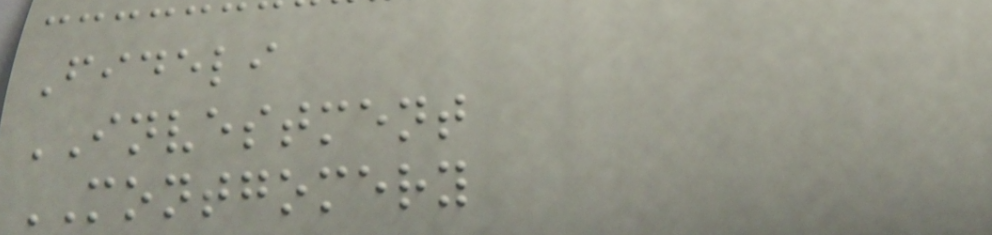Fideli
INVESTMENT
MONTGOMERY
